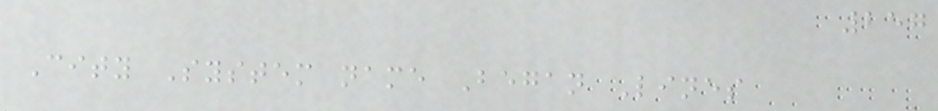257
City System name Began Lines
